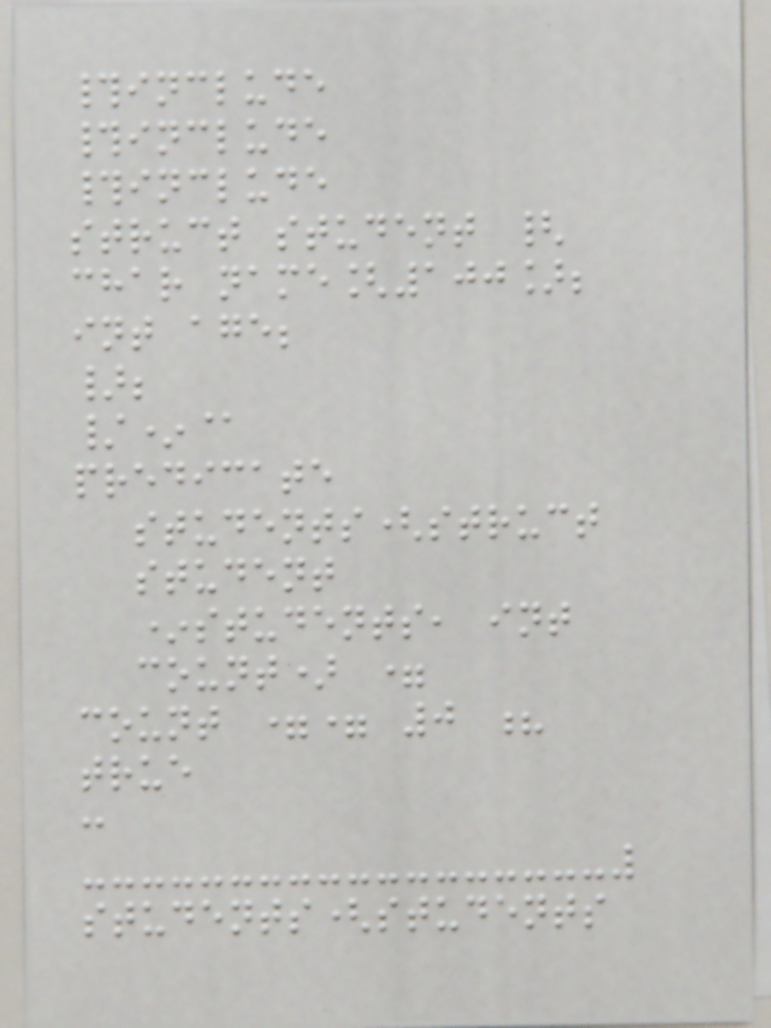#include
#include
#include
struct student {
char name[100];
int age;
};
/*@
predicate
students(struct
student
*students, int
count) =
count == 0 ?
true
:
students(students
